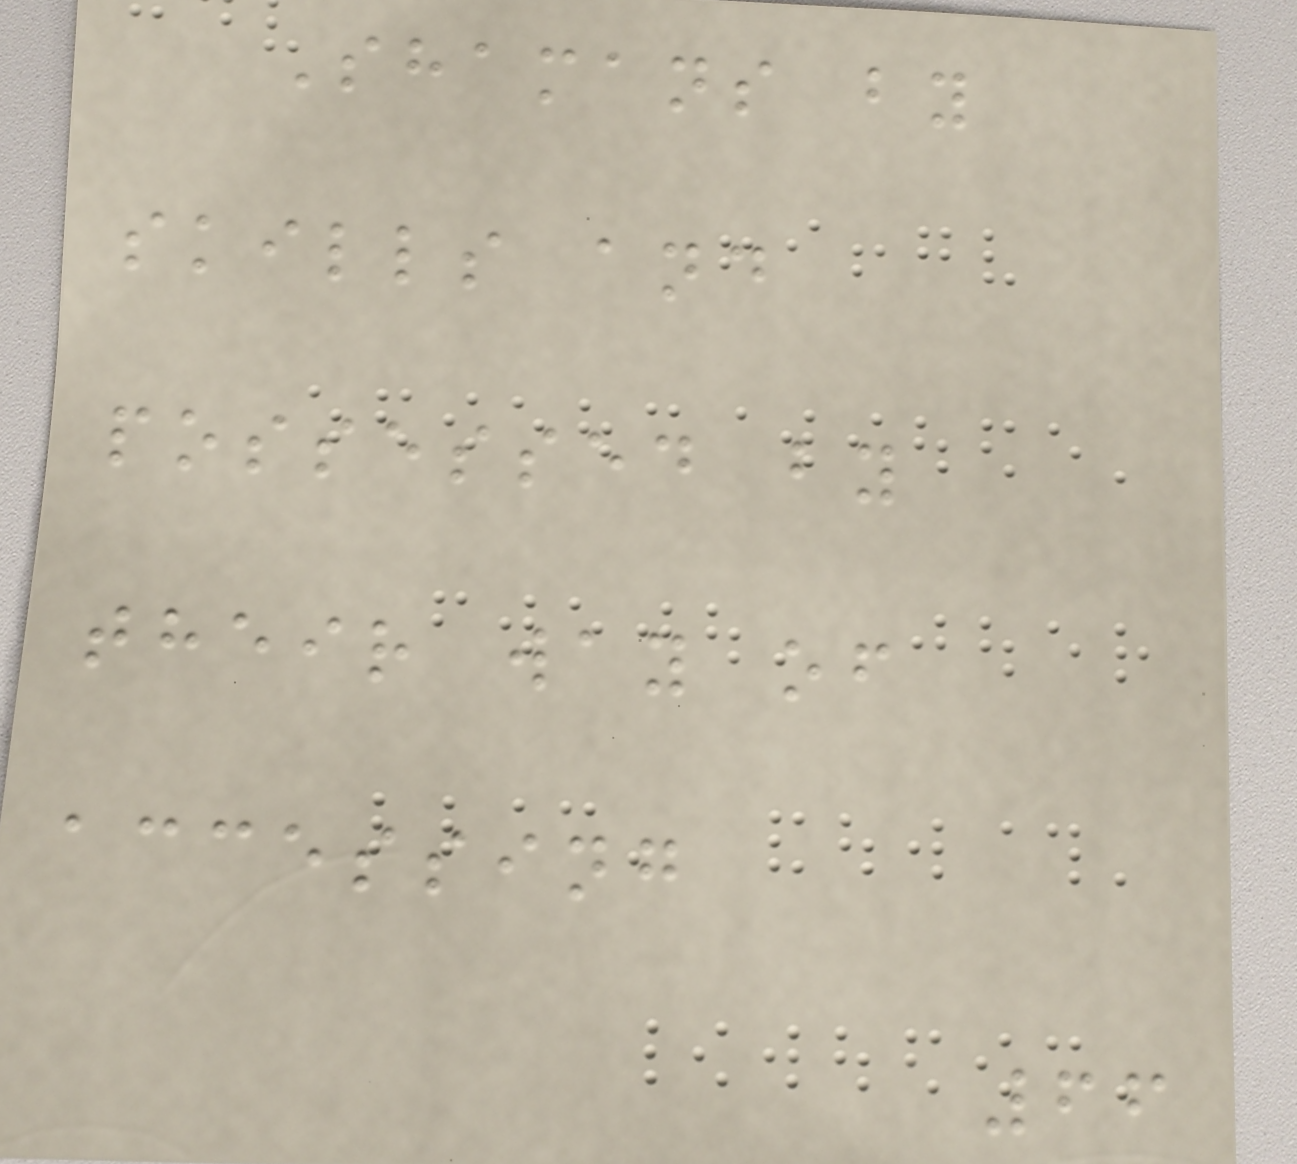Shamans by
skills and
possessed by
their way of
accessing
66
